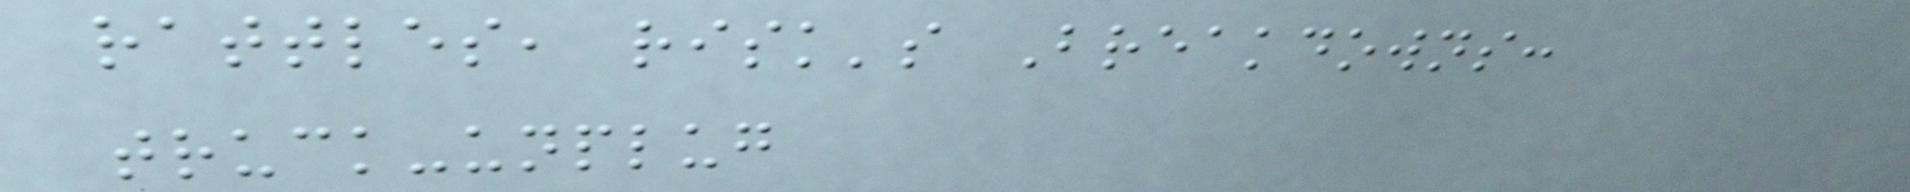rattles, risk's Breakdowns:
truck-unplug
